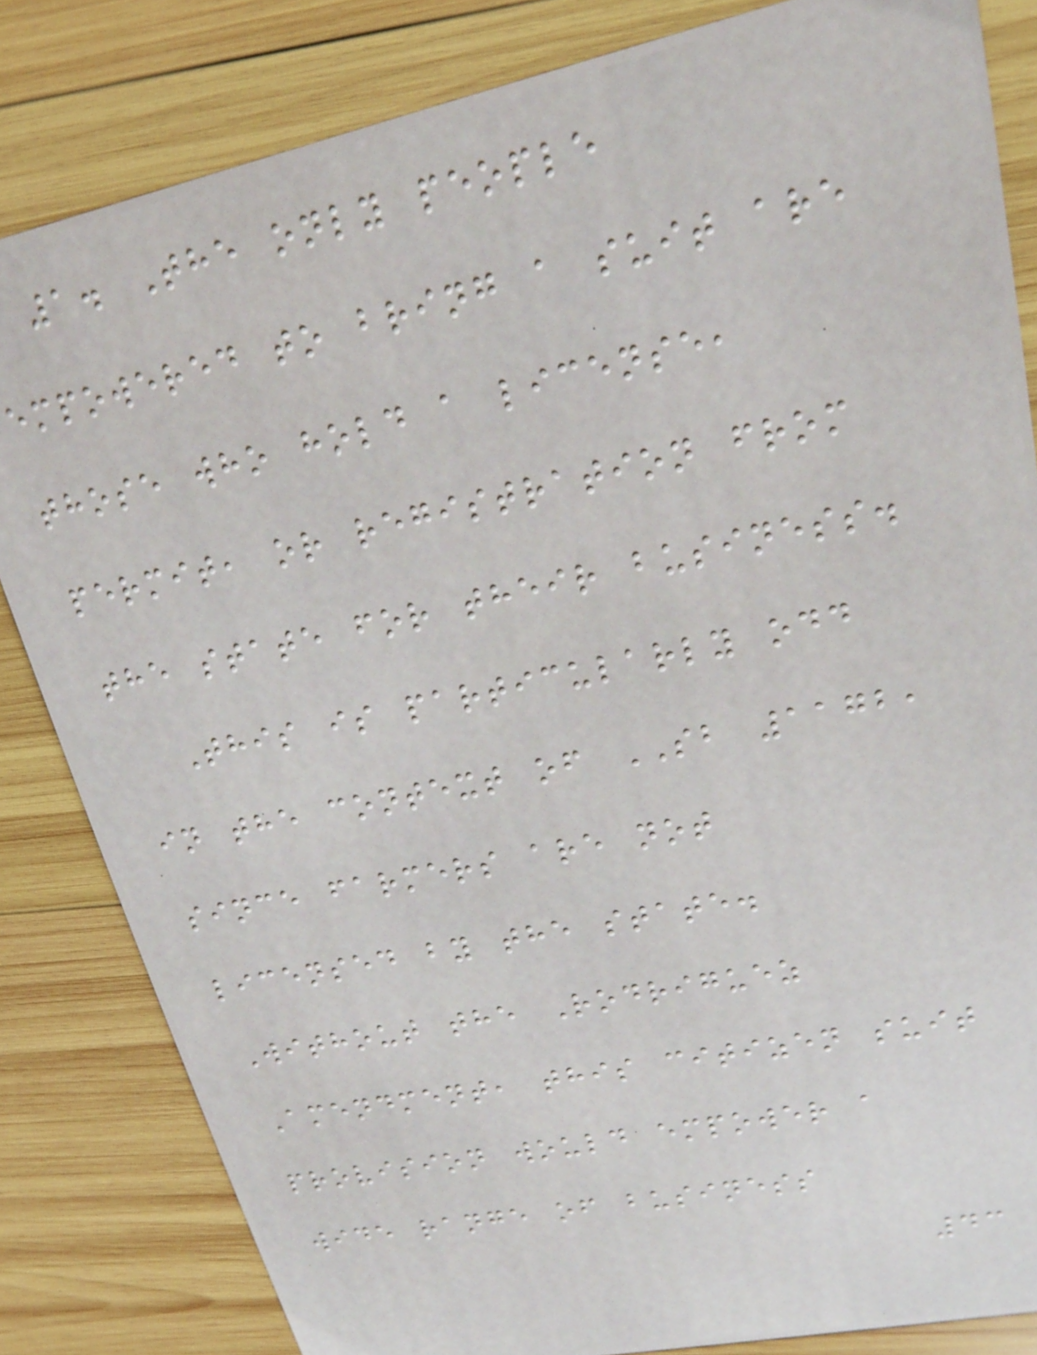1. The only people
empowered to bring a suit are
those who hold a license,
permit, or registration from
the state for their business.
This is particularly odd
in the context of SB 1172,
since farmers are not
licensed by the state.
Without the Rodriguez
Amendment, this citizen suit
provision would empower a
wide range of business
43
